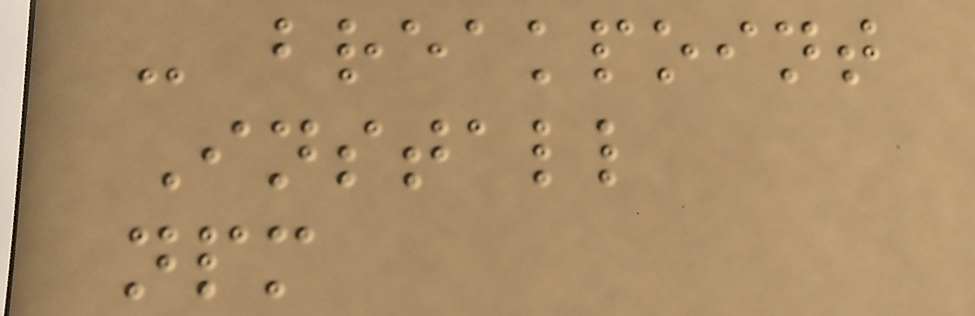- breakpoint
Install
npm
